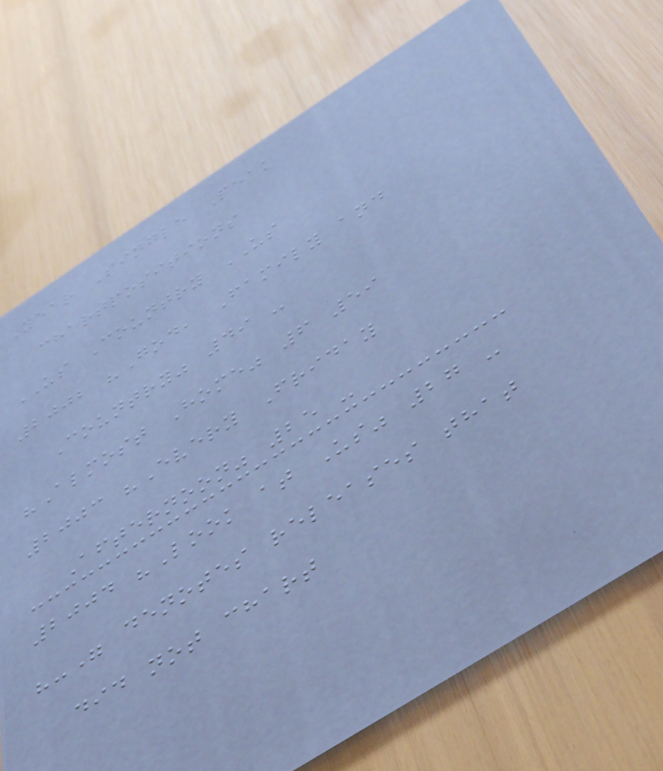Year Single Peak
chartpositions
US Country US
2002 "God, Family and
Country" 49 -
"Almost Home" 6 59
2003 "Every Friday
Afternoon" 25 -
2004 "Look at Us" 27 -
"-" denotes releases that
did not chart
